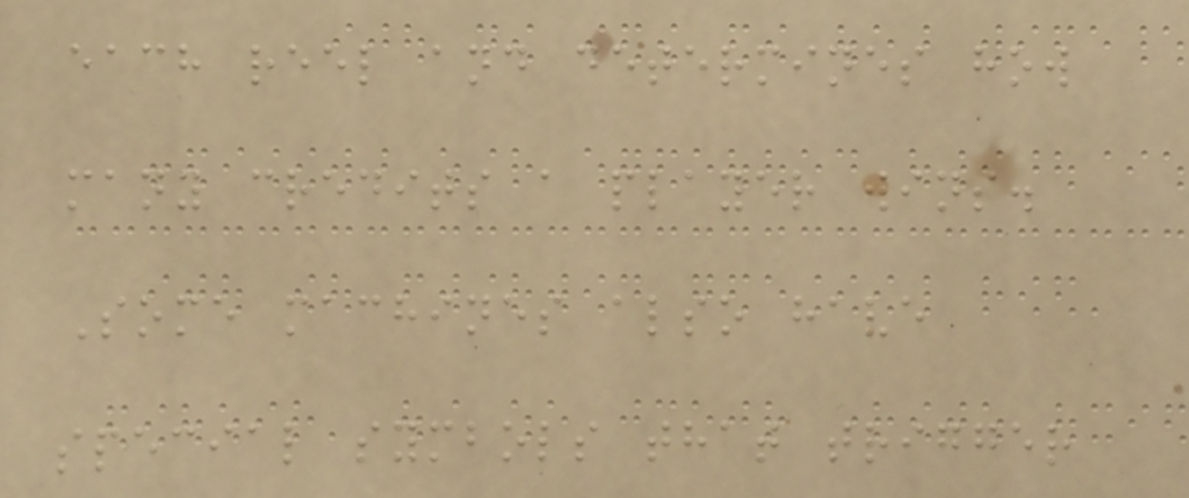each reel and determines how
many credits a player wins.
Some machines also have
special symbols that trigger
